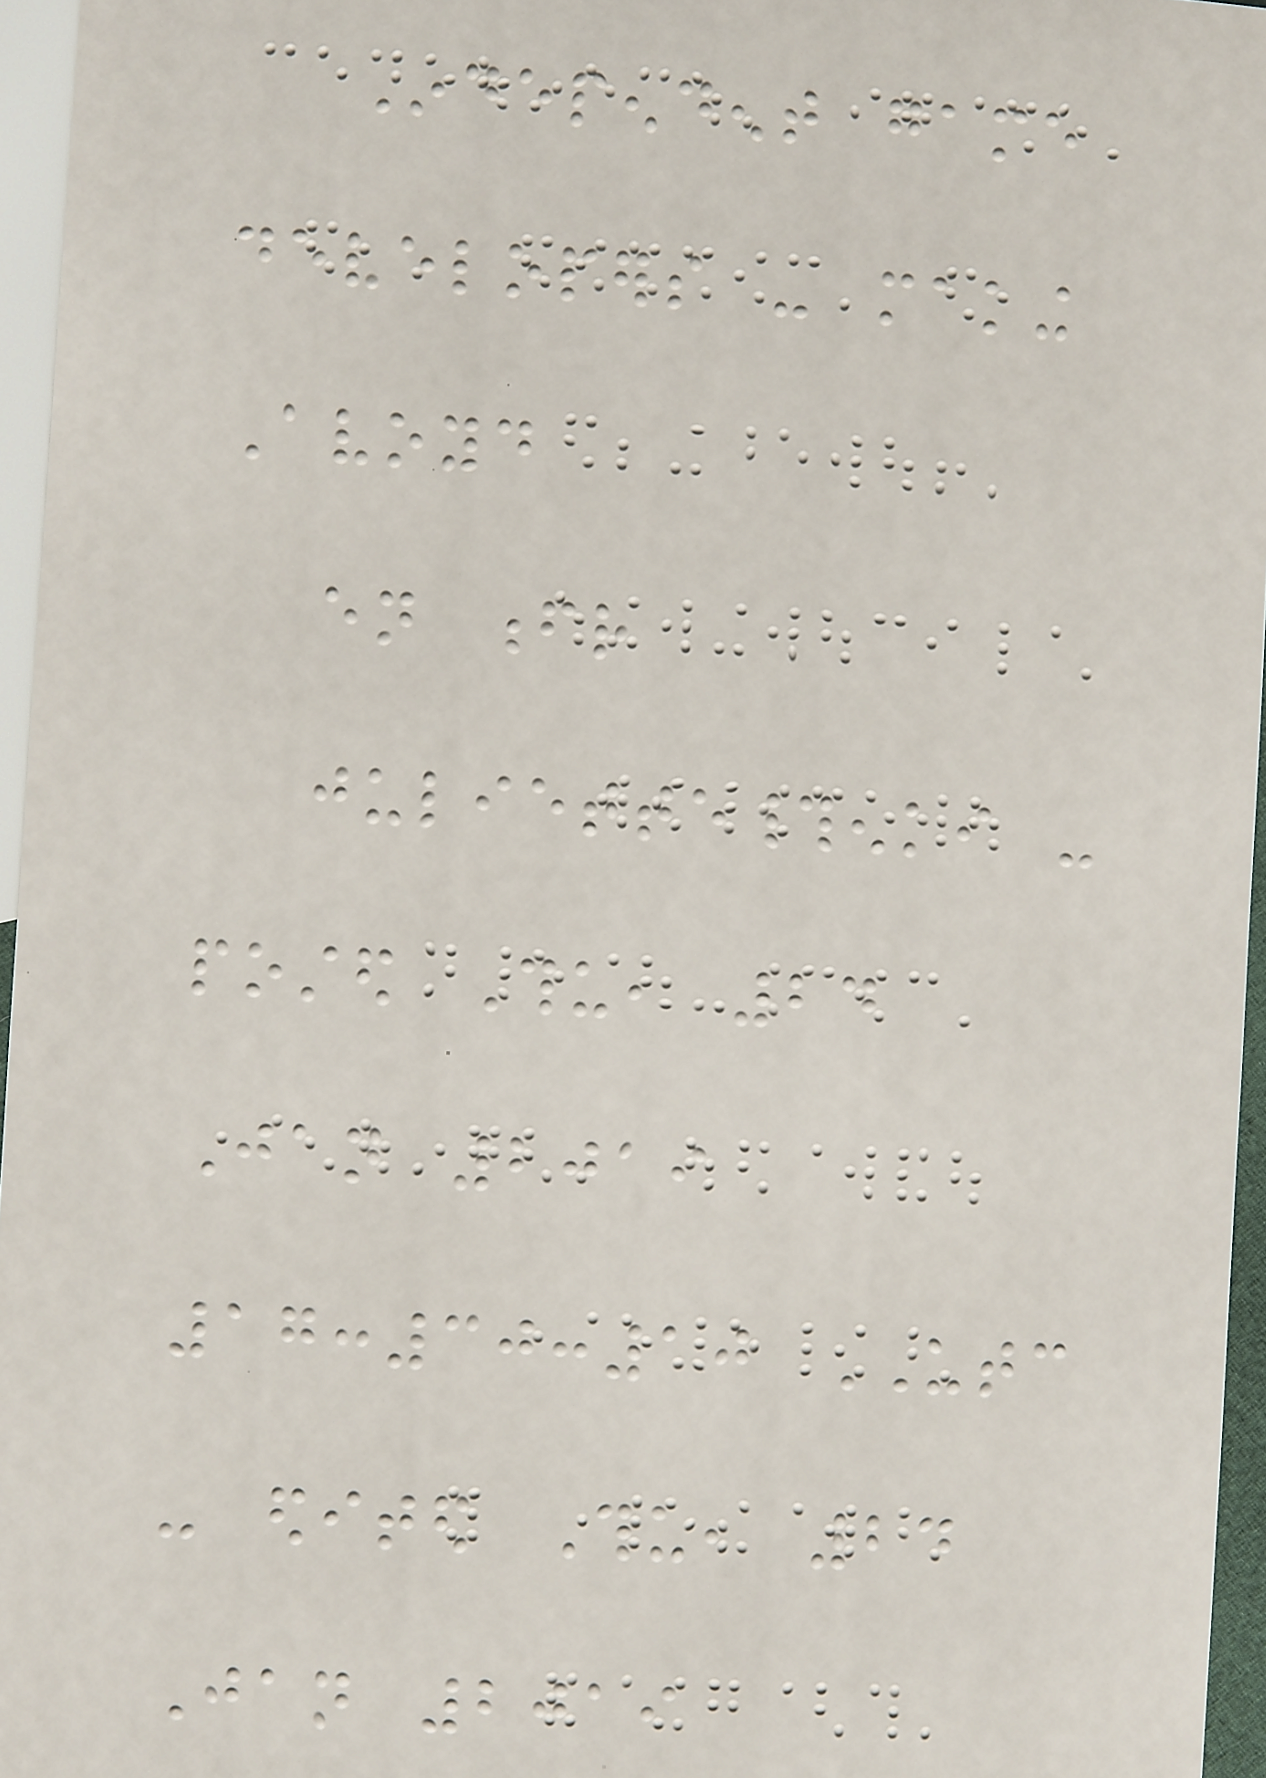Independent game
developers - making
Avoyd
en fr
juliette#enki -
posted Thu, 24
Jan 2019
17:30:10 UTC
- edited Thu, 24
Jan 2019
